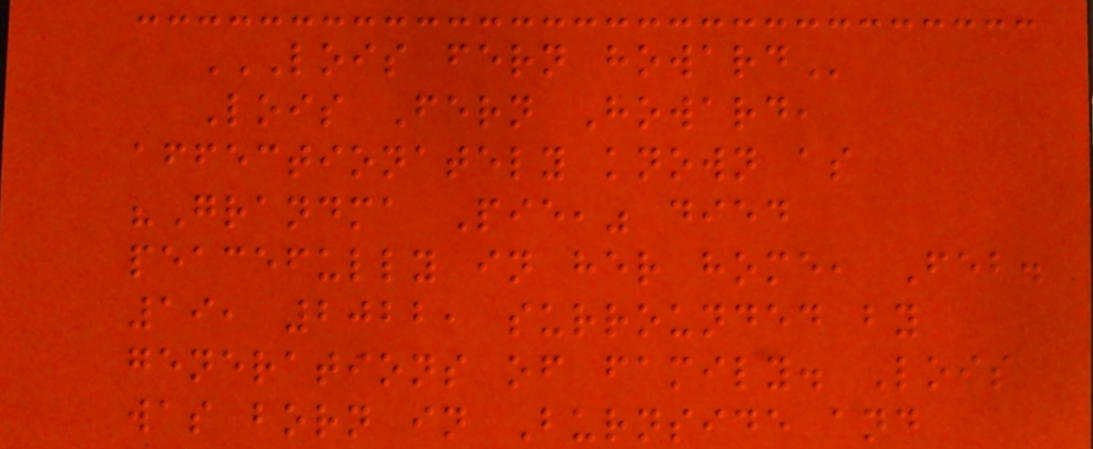LOIS FERN HOWARD
Lois Fern Howard,
affectionately known as
"Grandma Pie," died
peacefully in her home, Feb.
19, 2022, surrounded by
generations of family. Lois
was born in Burnside and
